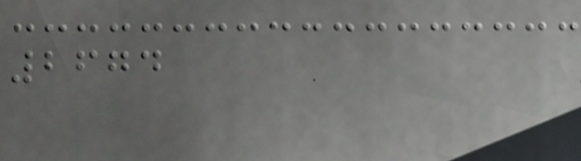2674
